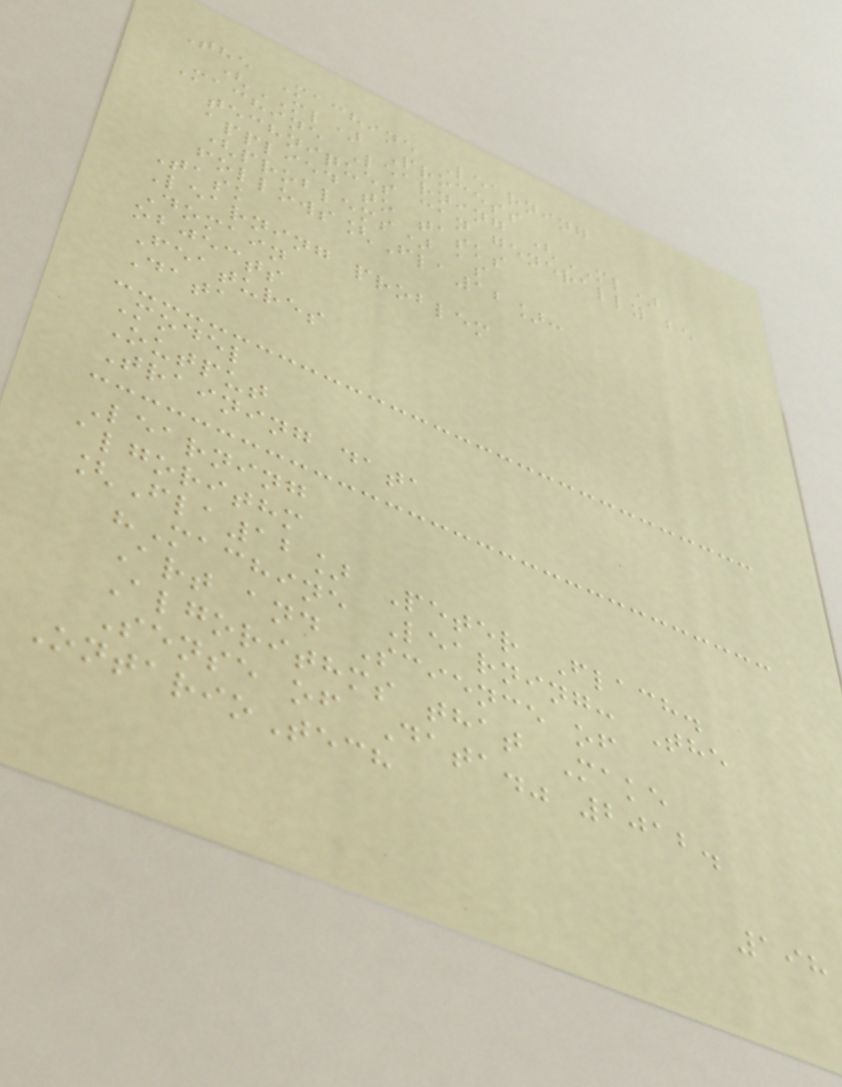The Machine Learning
(ML) Process
Machine Learning (ML)
techniques can generally be
applied to tasks
(problems) as
follows[Fla12]:
Task
Learning problem
Domain
objects
Features
Data
Model
Output
Training data
Learning
algorithm
[Fla12] Peter Flach.
"Machine Learning: The
Art and Science of
Algorithms that Make
Sense of Data." 2012.
OntarioTech
198
